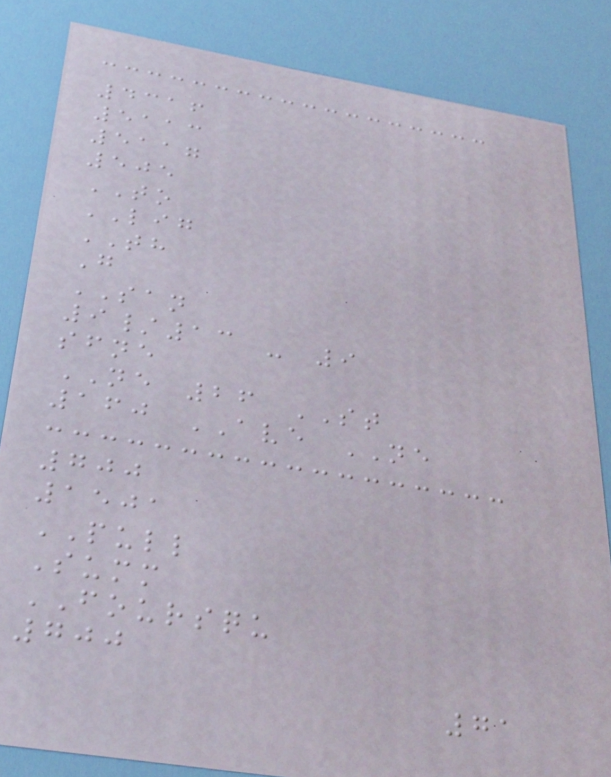4316
5113
5117
505
TO
LIG
TH
G
SAN
9/13 - 9
sfne
NE 26 ST
160 AVE NE
700
1501
PULL
Summ
FOURSQU
700
71
